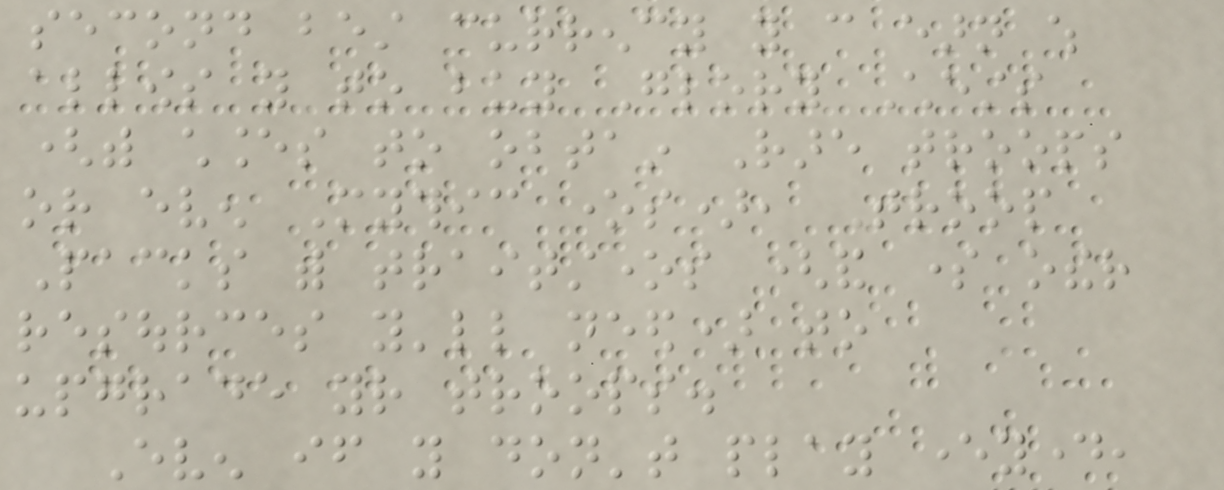second best currency you can earn which
allows you to buy Glory Chests
(with chances to obtain Rare troops
or even Mythic ones), Troop
Packs with traitstones (and some other
resources you'll need) to
upgrade your troops.
Even if you don't play everyday,
